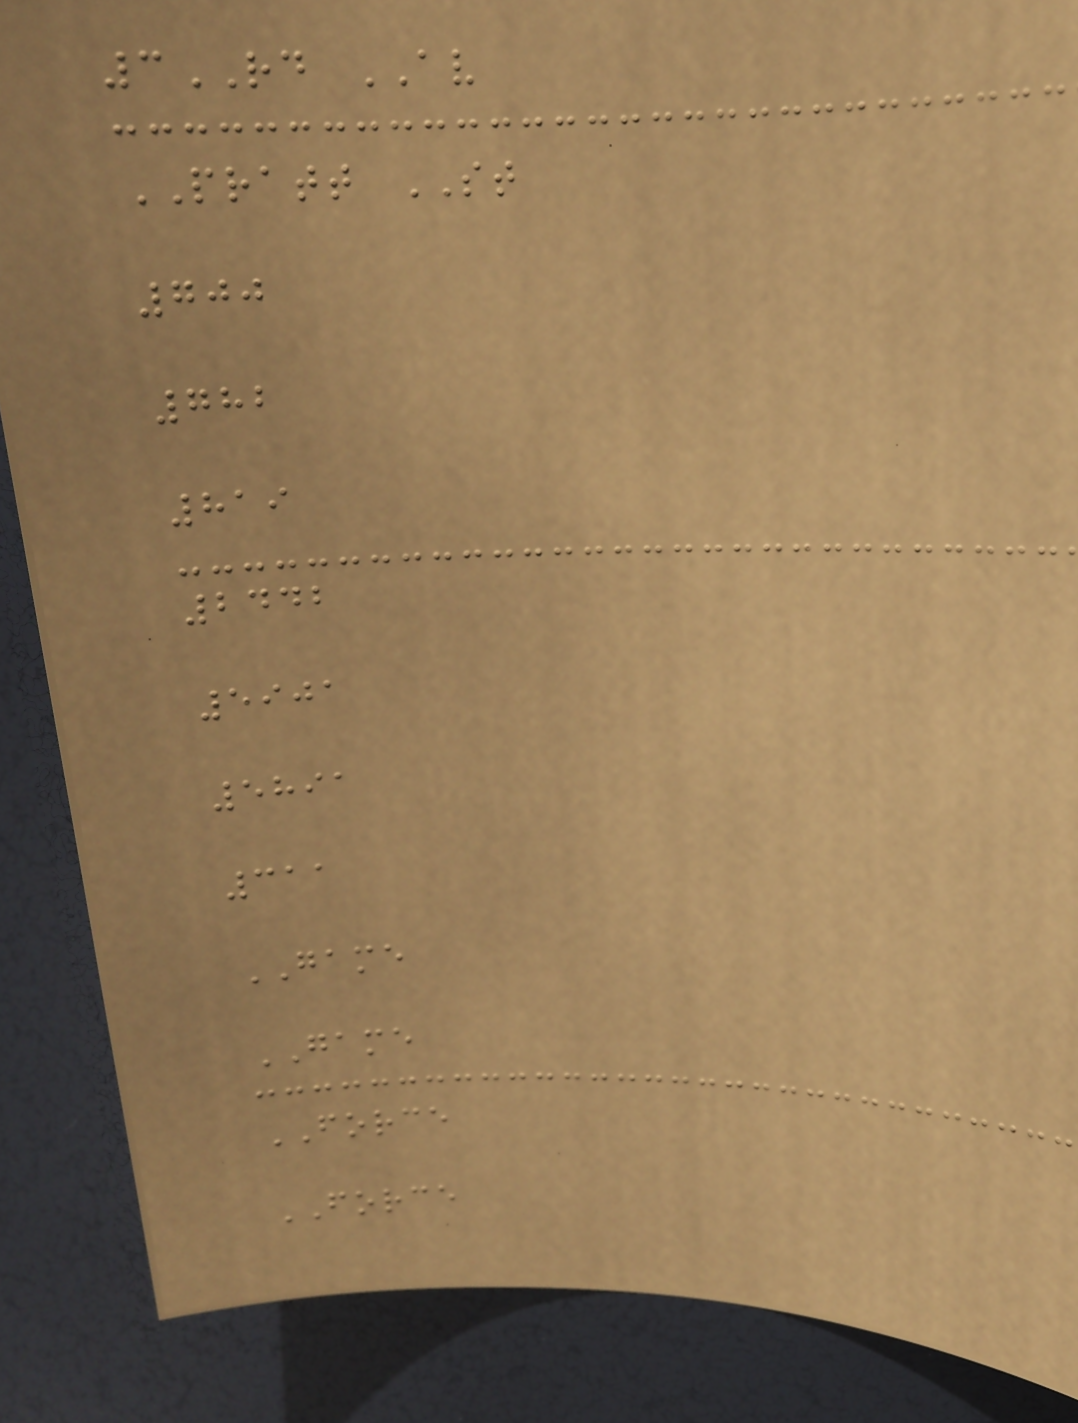3RD AV
PRATT ST
700
782
819
2442
5901
5891
311
GAME
GAME
FORCE
FORCE
